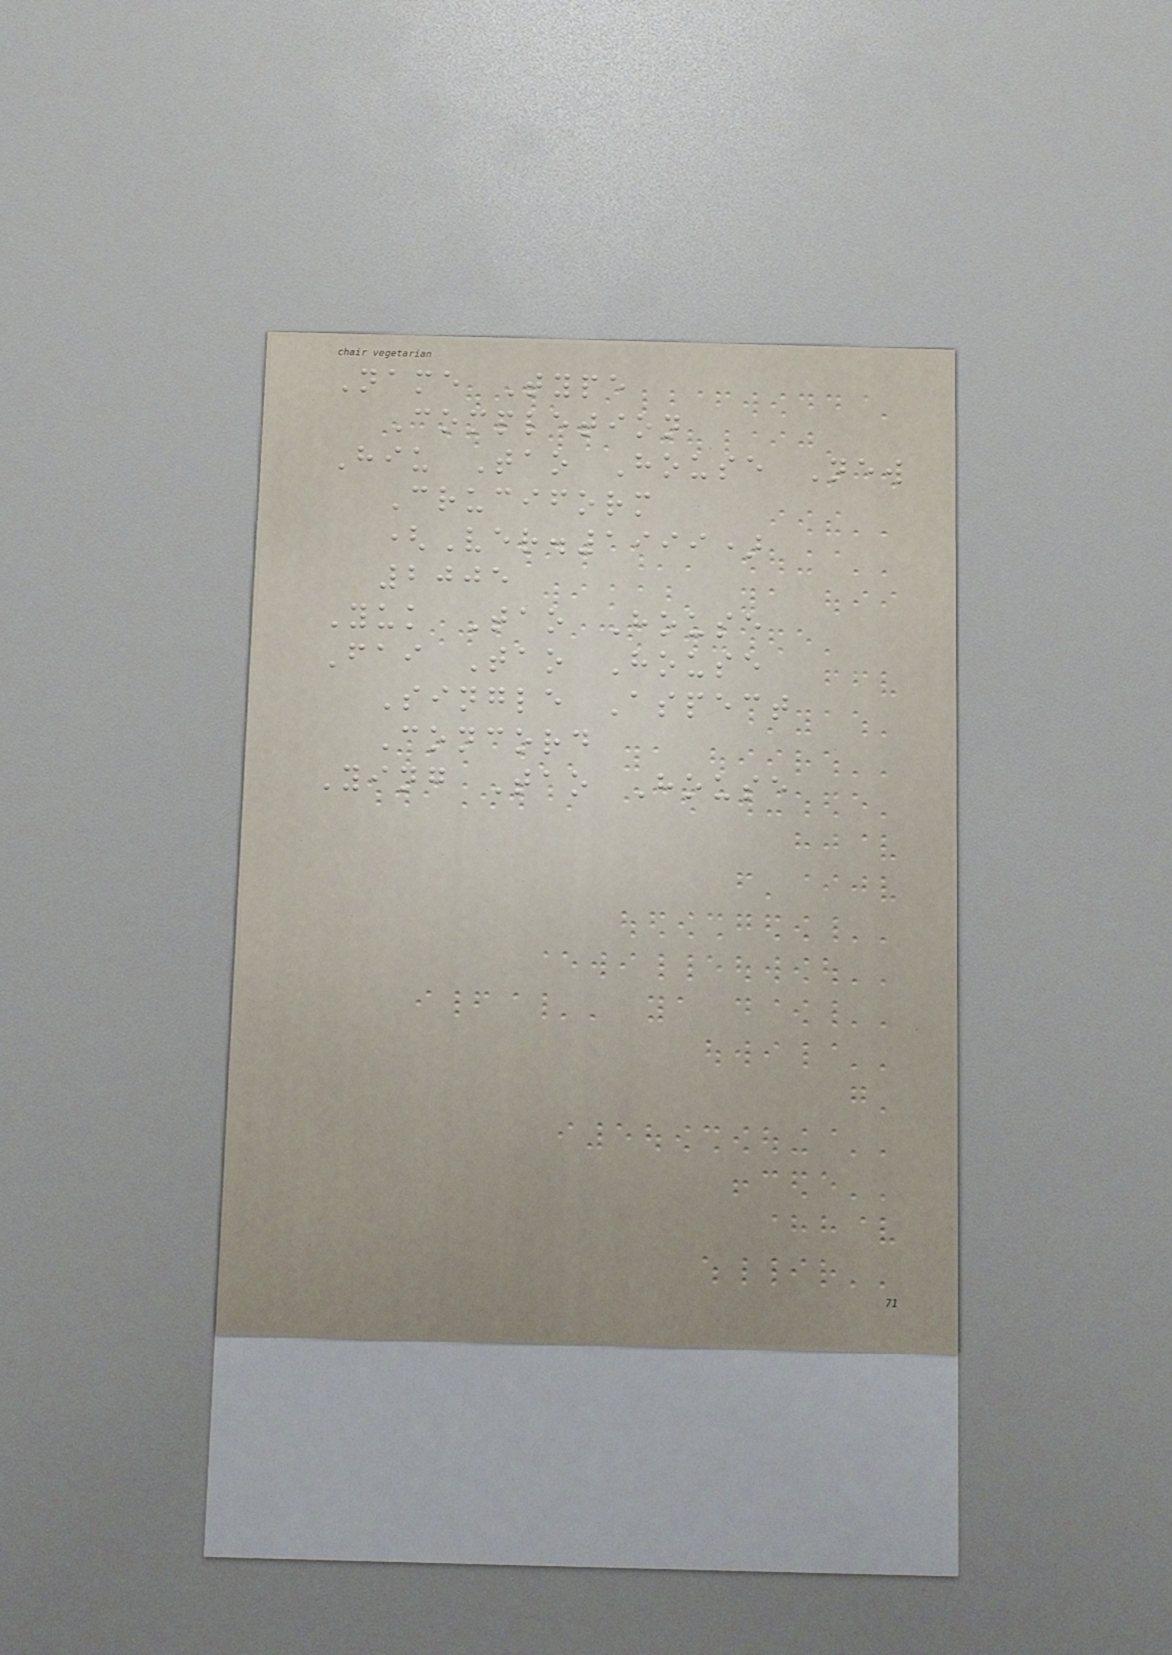Name Type
Completion
Hiu Tao House New
Cruciform
(Ver.1999)
2005
Yuk Tao House
Fai Tao House
Single Aspect
Concord
Ying Tao House
